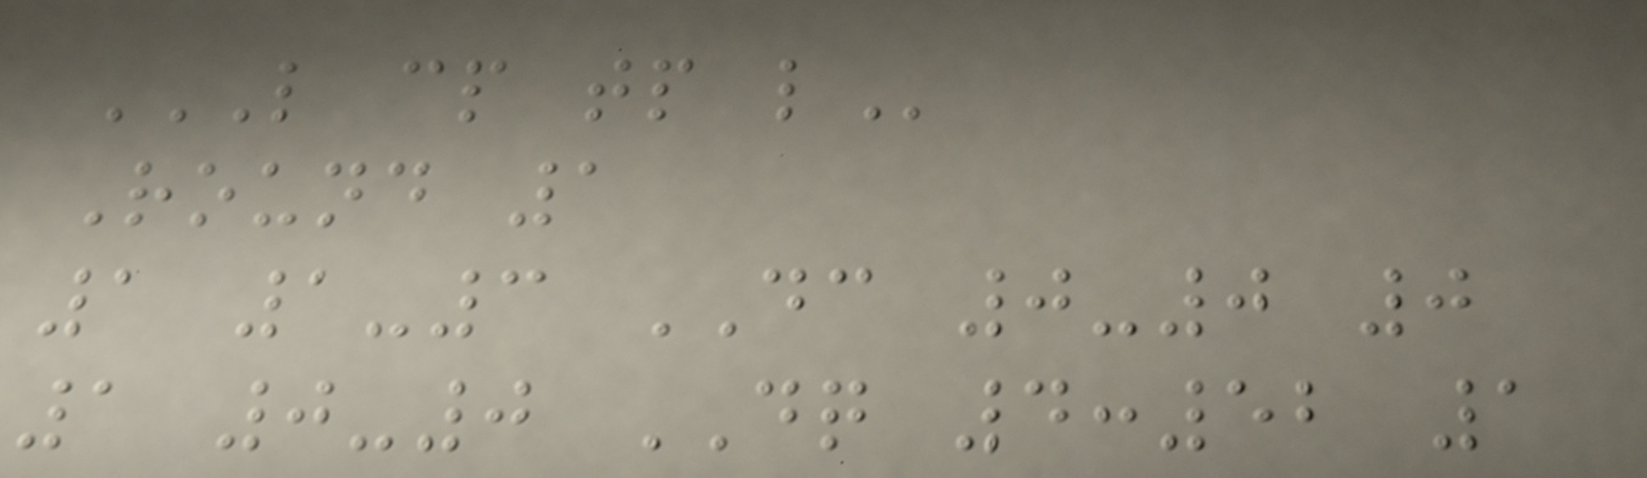L CP TP L
Round 1
1 1-3 DC 0-0 0
1 0-0 DQ 4:52 1
